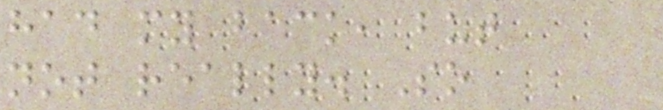had my back, but
not really. So
